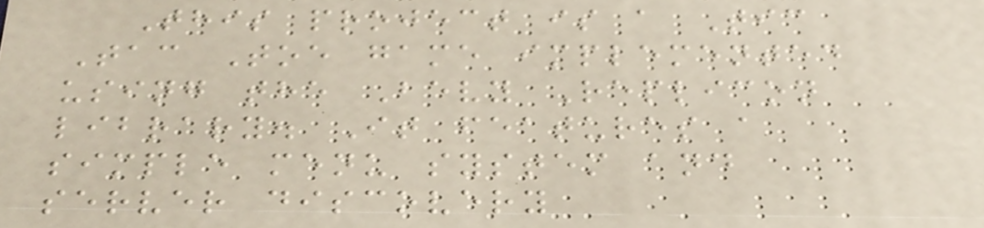This project is a Tic
Tac Toe game implemented
using the Bevy Replicon
library. It features a
simple menu system and
server discovery
